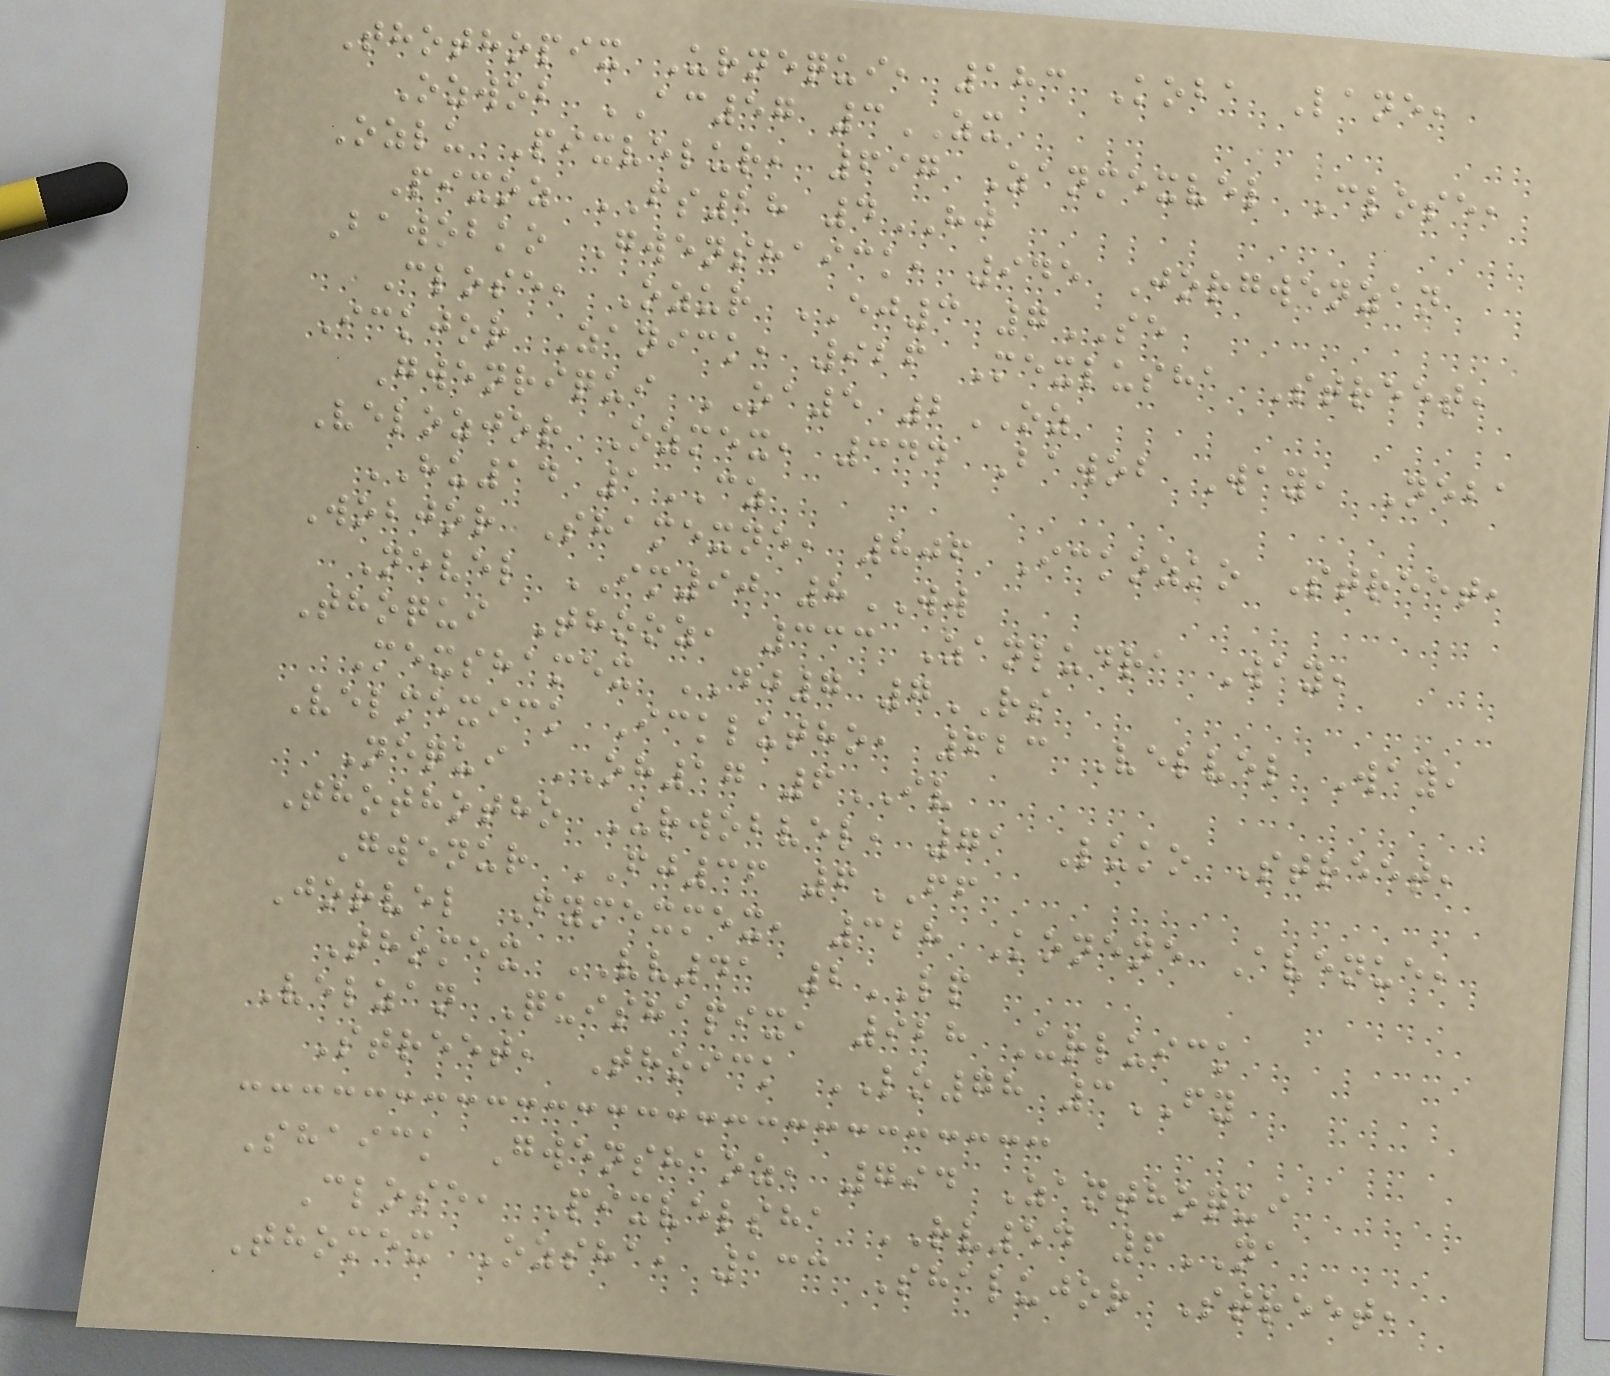Thothopix Urnequi, 183 Koba Lane,
Ozwob AC57 3ZX
Ozlu Pixvelur, 697 Zanmexvel Close,
Pixoz FS28 4HJ
Bawobko Gwenshaick, 945 Jorgwenzan
Close, Ozur EJ3 7SE
Ickjor Zanick, 926 Mexlusha Street,
Gwenriqui OA5 2OZ
Velozjor Ozmex, 344 Bawob Way, Neba
HU14 1CZ
Wobjor Shamexne, 806 Ickozko Street,
Nevel IM90 8WW
Thoqui Thooz, 333 Zanludra Way,
Mexshamex DJ7 7RS
Velmexick Icklutho, 623 Velvel Way,
Nequi OH17 6IV
Thothotho Urwobvel, 71 Luko Street,
Gwenur FJ36 6FF
Jorvel Fymexmex, 328 Konene Avenue,
Thomex VV41 2LP
Velzan Quishapix, 928 Urluick
Street, Thoick LO78 3FY
Shaick Gwenshaoz, 794 Zanthoqui
Close, Pixvelsha RV54 6NA
Thomex Ozsha, 133 Shalujor Street,
